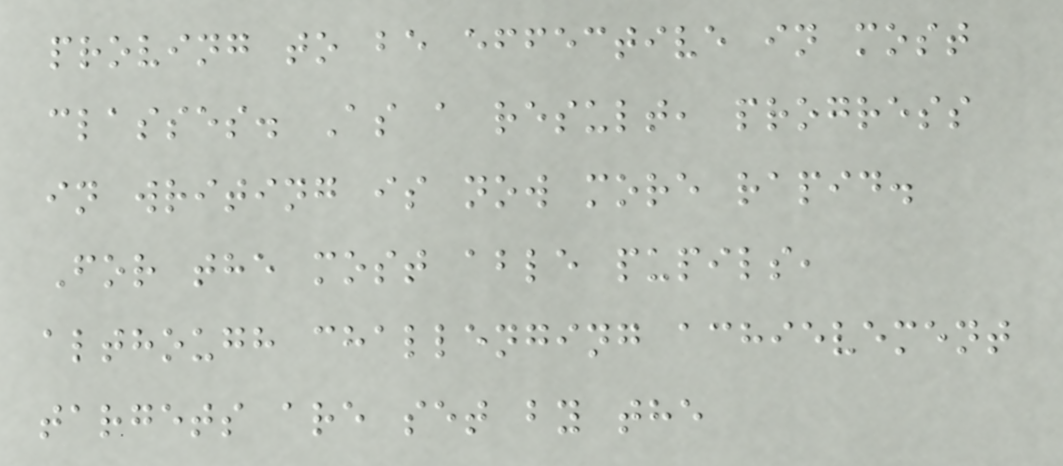proving to be effective in most
classes. As a result, progress
in writing is now more rapid.
For the most able pupils,
although challenging achievement
targets are set by the
